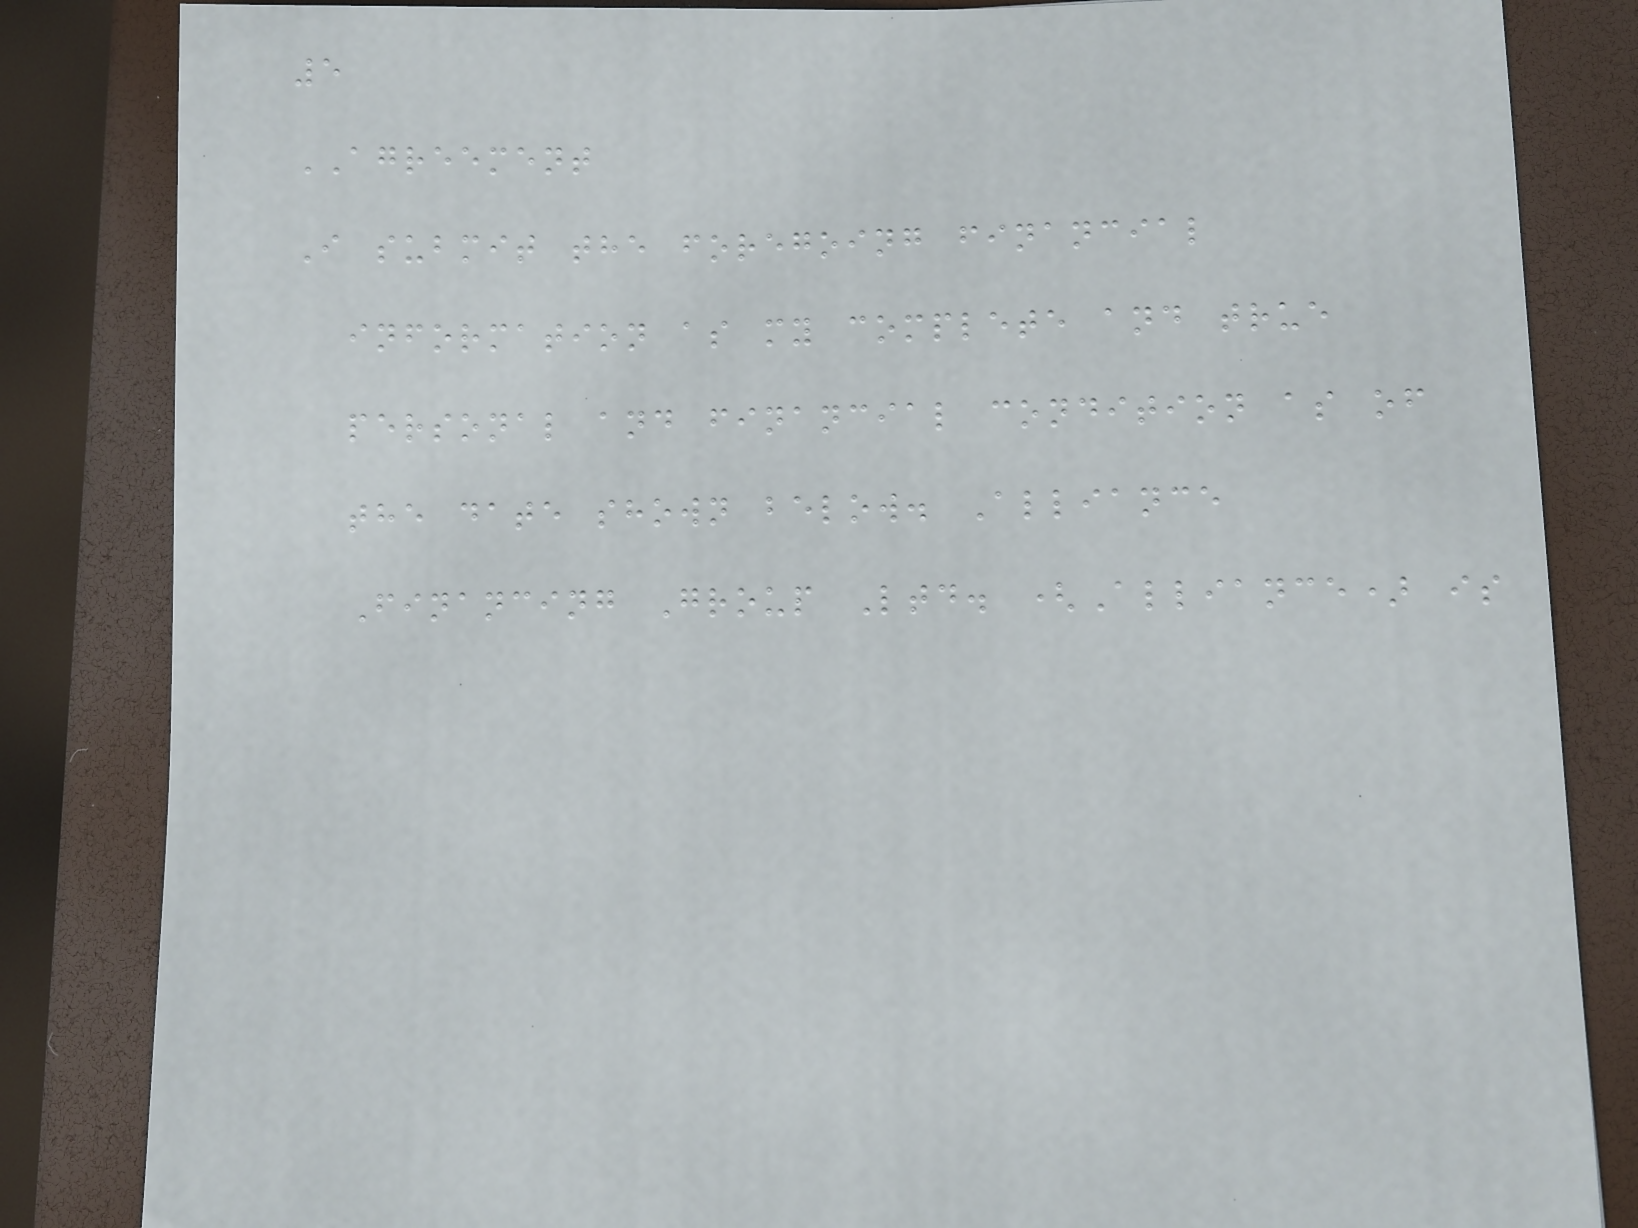5
AGREEMENT
I submit the foregoing financial
information as my complete and true
personal and financial condition as of
the date shown below. Alliance
Financing Group Ltd. (Alliance) is
